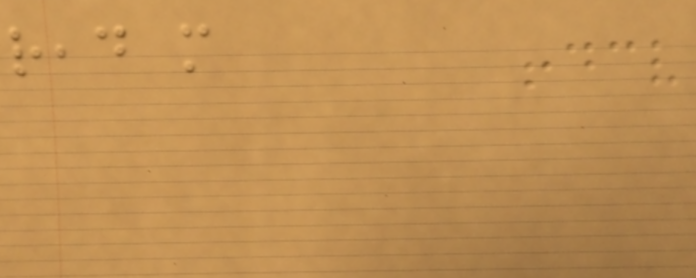read more
